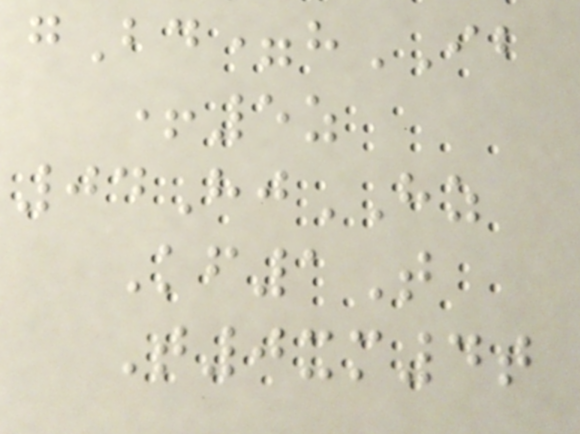gBd=hIB
+5z
04HjHZ
Kf1T
T0xm4t
